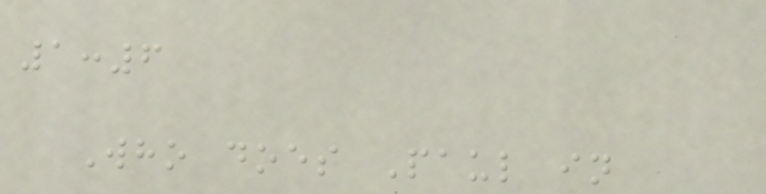1:6
Who does Paul in
